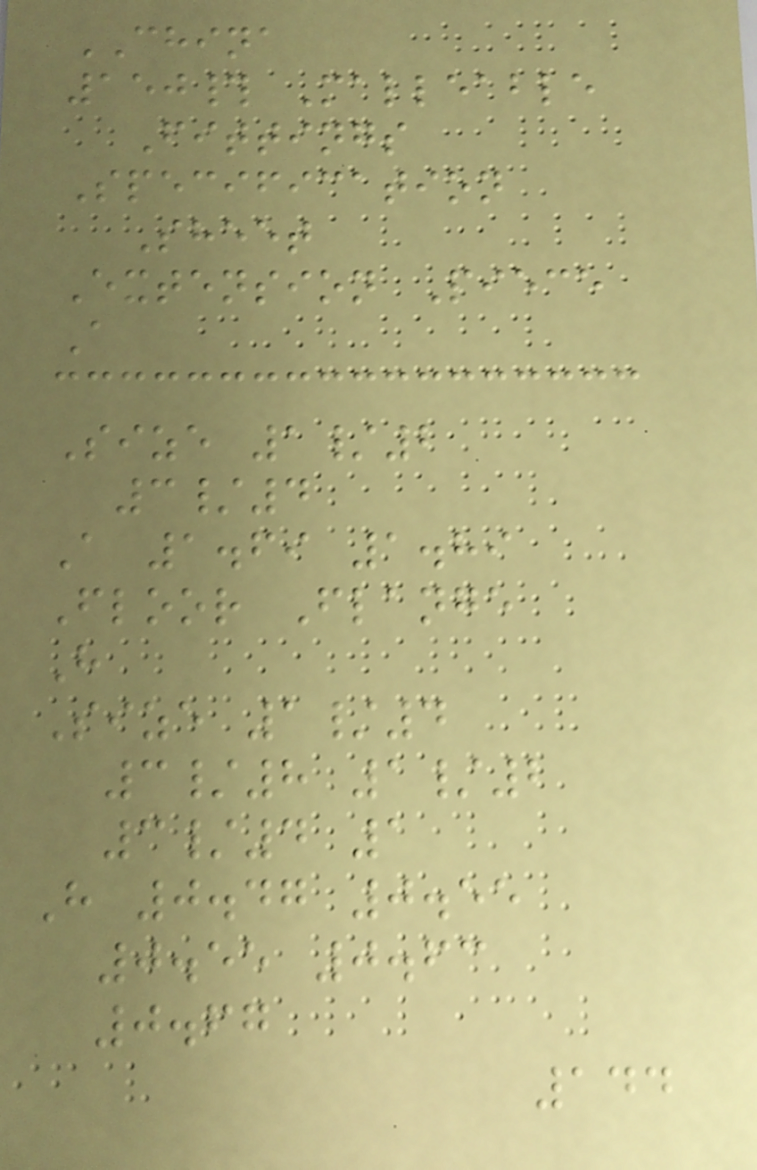CHINA
150# Malleable
Fittings
Specification
Sheet
Extension Piece
A
Size 1/2
3/4
A 1.69 1.89
Floor Flange
H
Size 1/4
3/8 1/2
3/4 1
H 0.47 0.55
0.55 0.63
0.67
144
